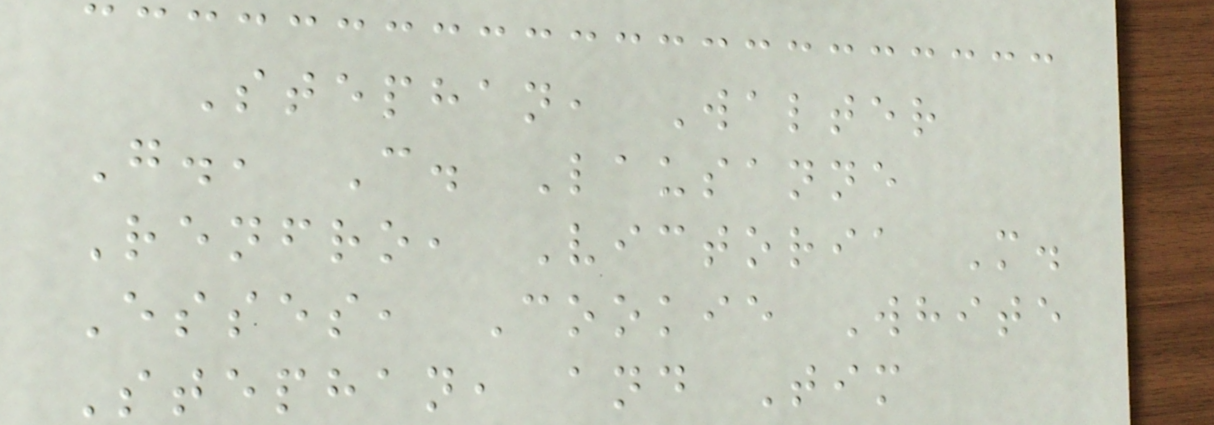Stephan, Walter
G., C. Lausanne
Renfro, Victoria M.
Esses, Cookie White
Stephan, and Tim
